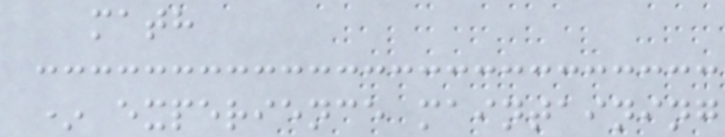math
* experience maintaining
